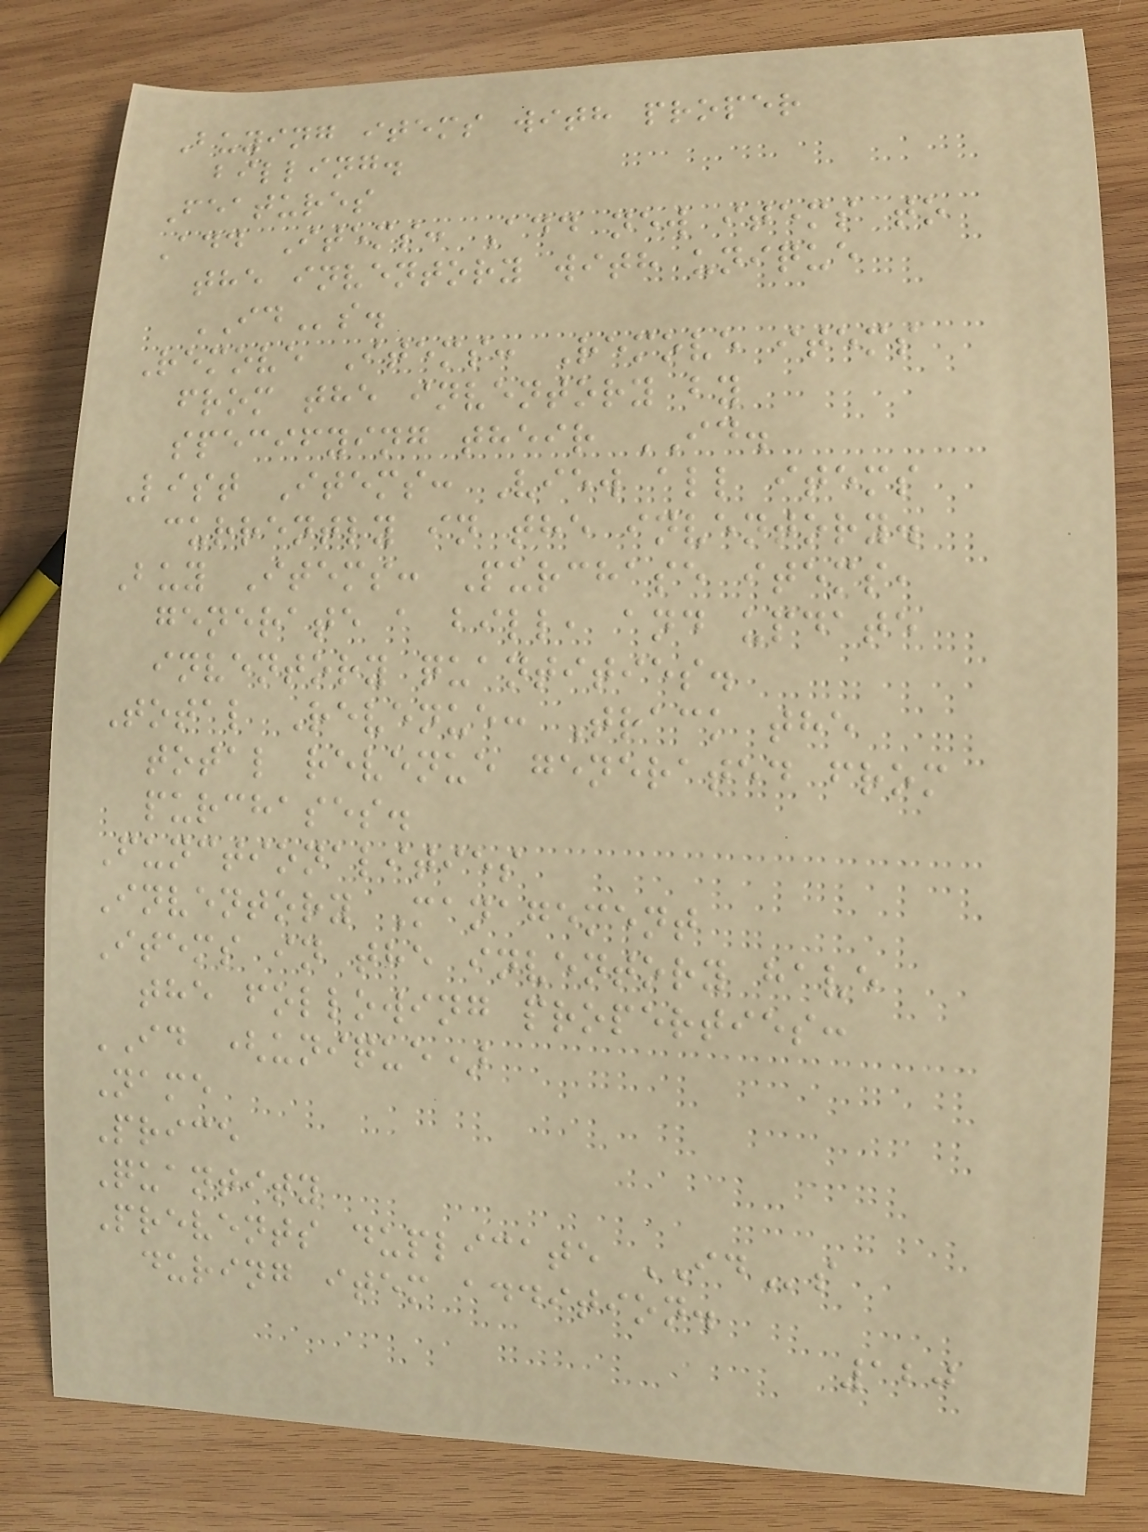Buying items with proper
billing.
Features
Add Items: Add new items to
the inventory with unique
IDs.
Remove Items: Remove items
from the inventory by
specifying their ID.
List Items: View all items
currently in the inventory.
Buy Items: Purchase items,
generate a bill, and update
inventory quantities.
Total Revenue: Track the
total revenue generated from
purchases.
Functionalities
Inventory Management
Items in the inventory have
the following properties:
ID (unique)
Name
Price
Quantity
Prevents duplicate IDs
during item addition.
120
